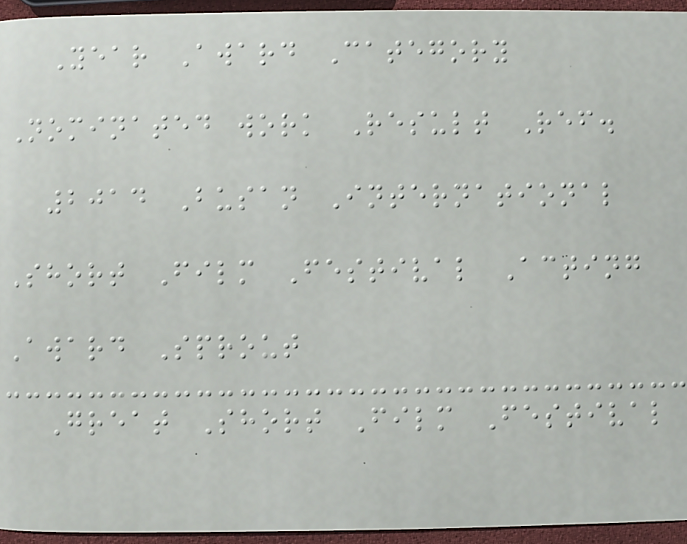Year Award Category
Nominated work Result Ref.
2014 Busan International
Short Film Festival Acting
Award Sprout
Great Short Film Festival
